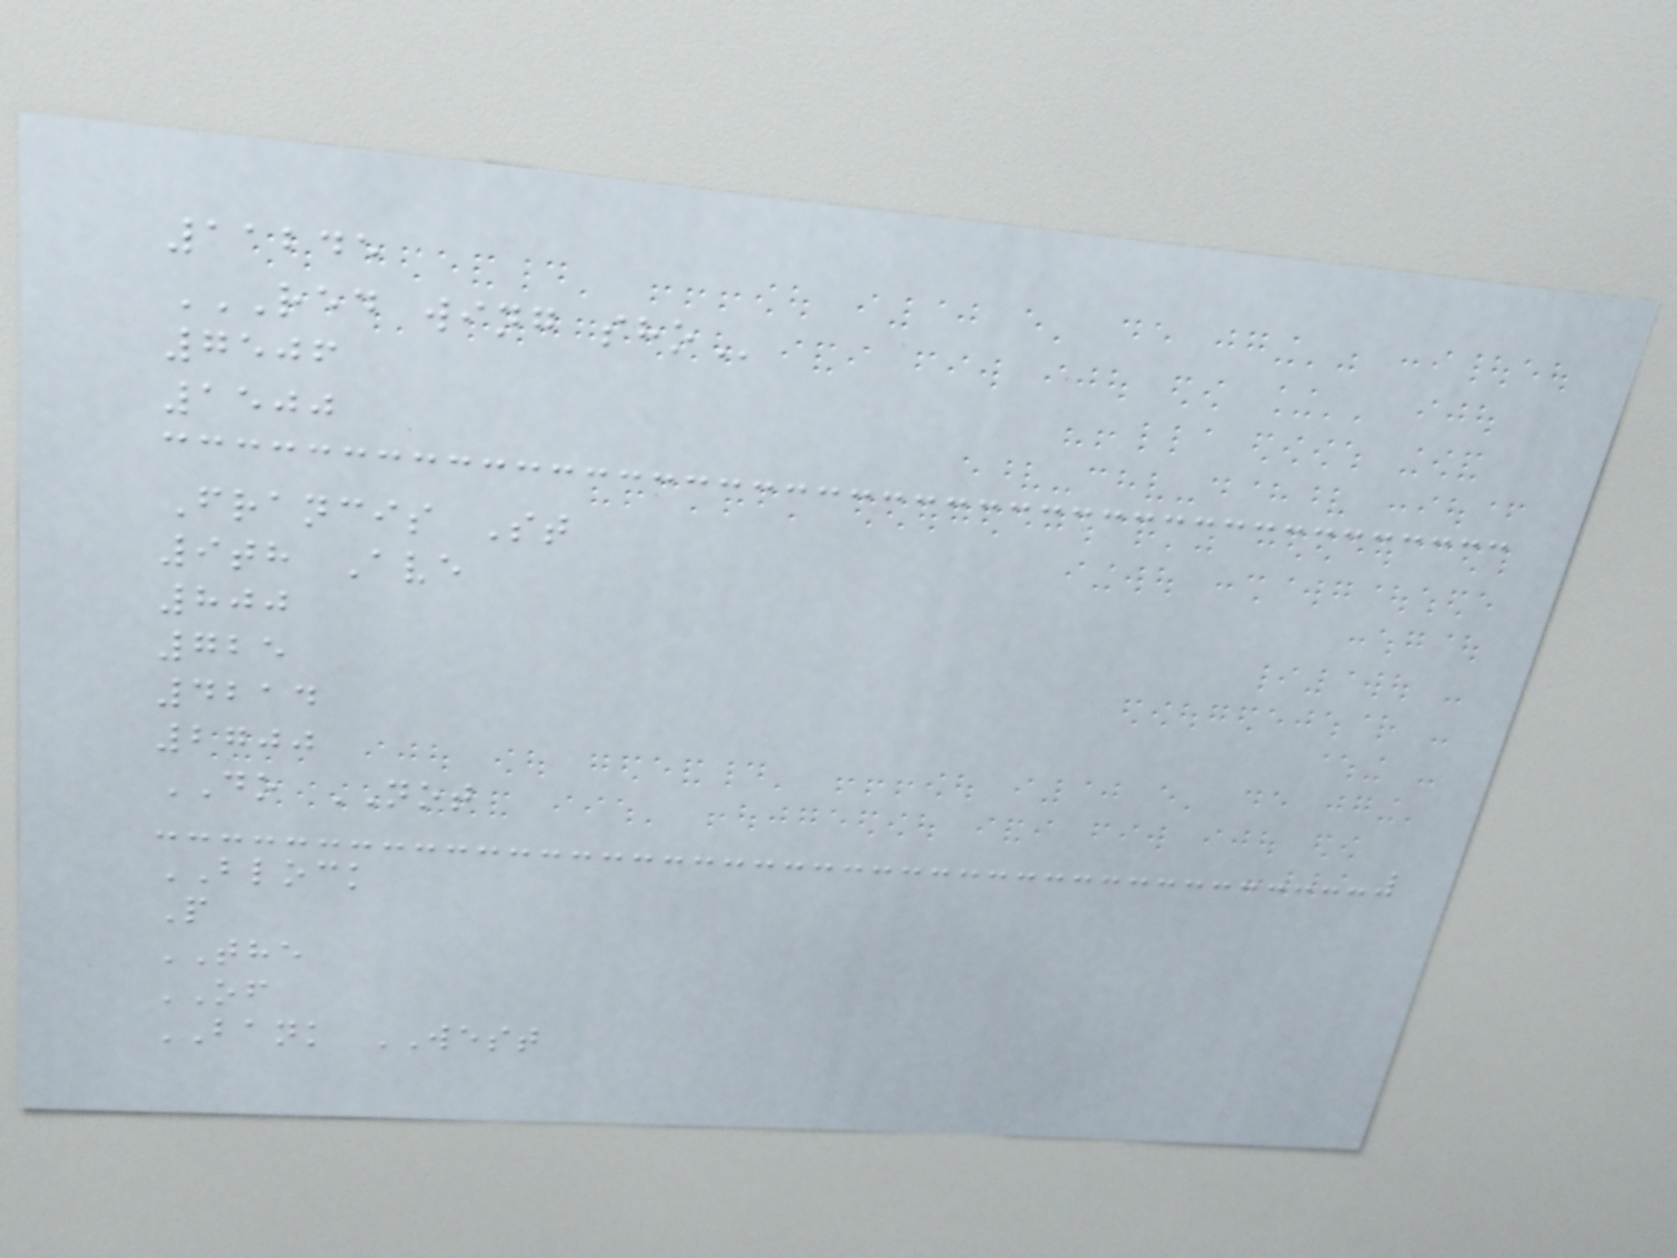11245
RED WING SHO
7506
1500
Francis St
9th Ave
800
725
4214
2700
DO NOT
BLOCK
P
THE
OF
BANK WEST
